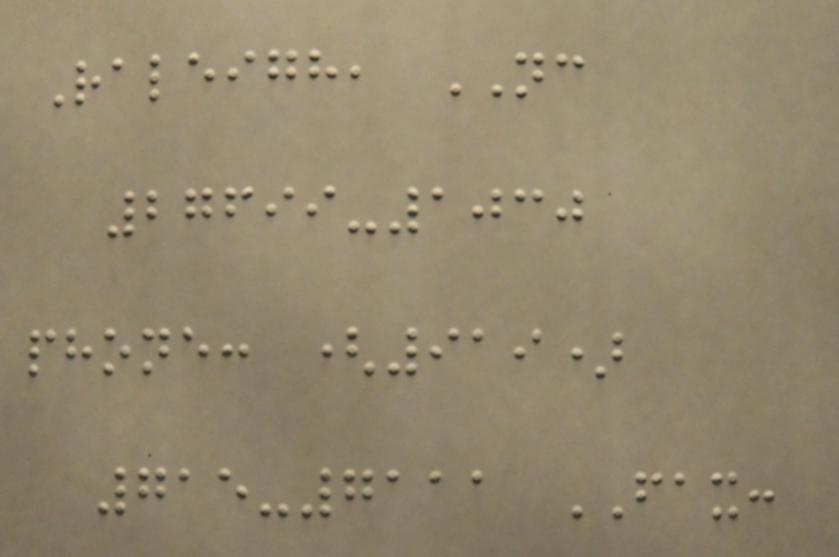Raleigh, NC
27699-1030
phone: (919)
715-7111 FAX:
